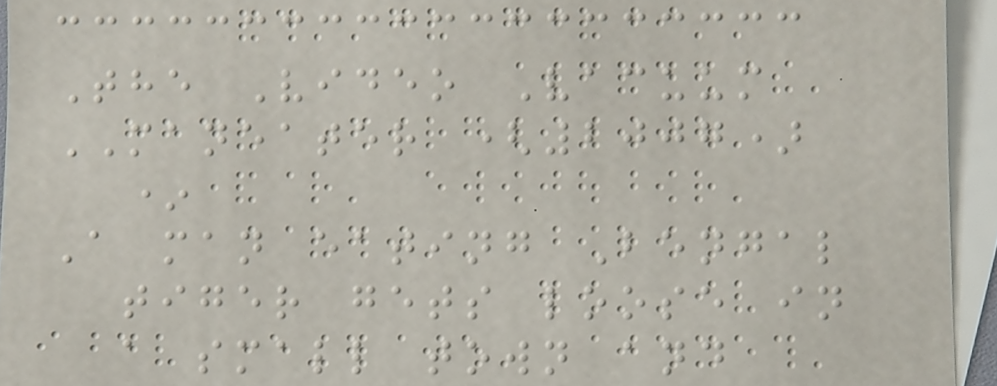The Video Vacuum
MANEATER (2007)
*
A man eating Bengal
tiger gets loose in
a small town and
